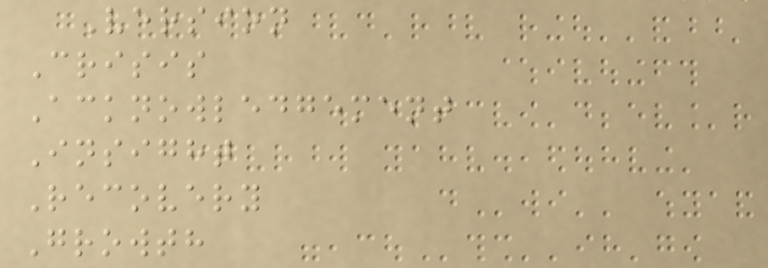Version
Crisis
Acknowledgement
Insight
Recovery
Growth
